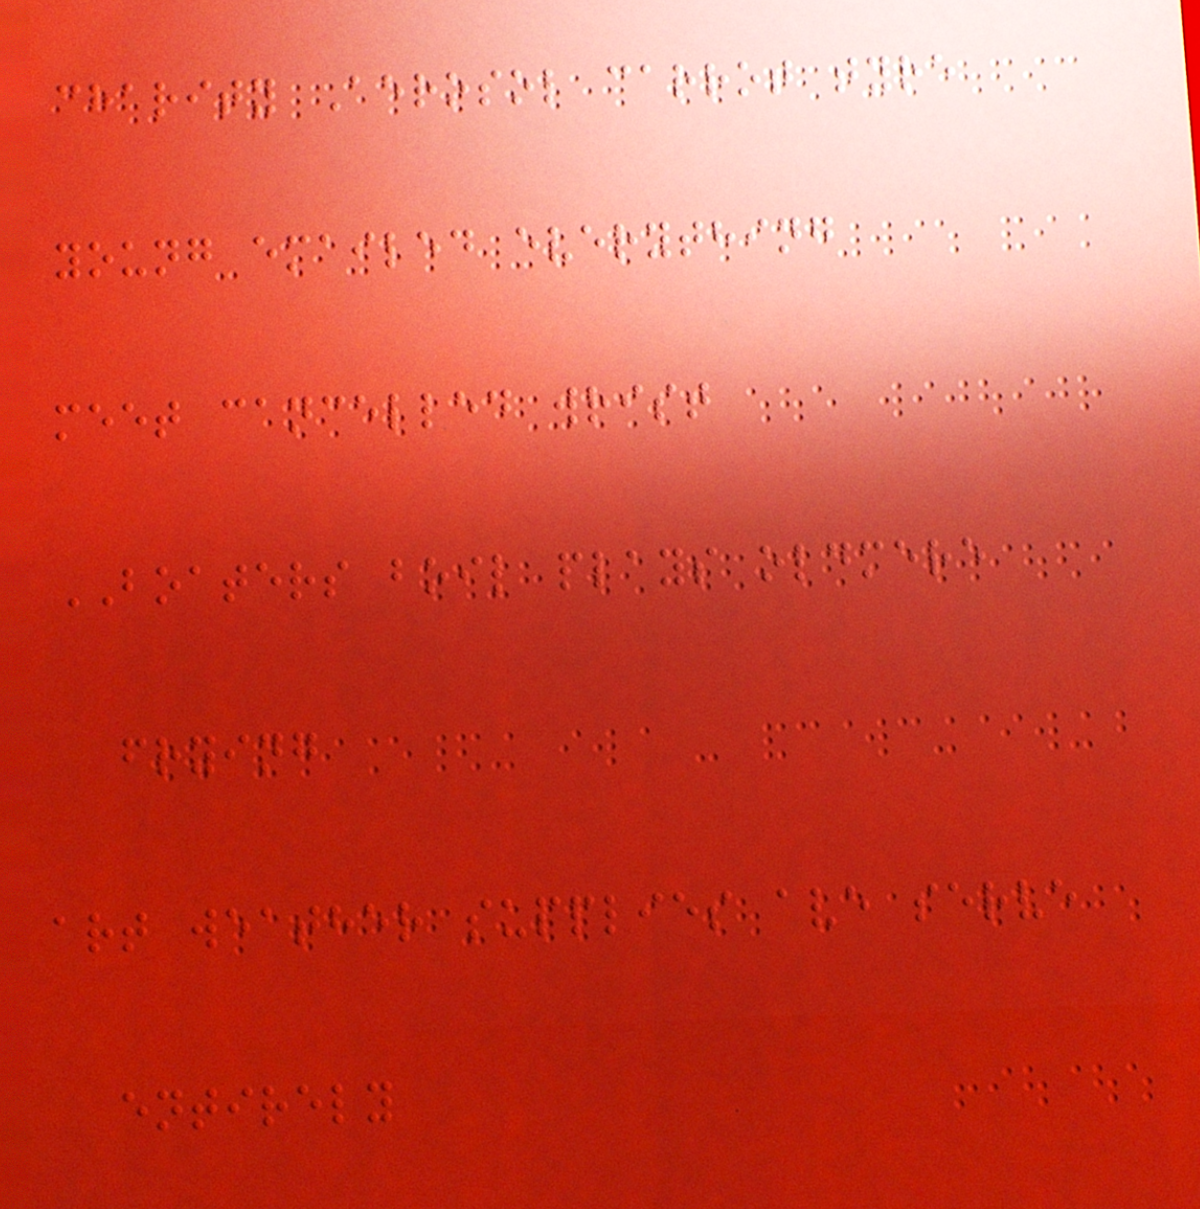charity Aerosol carrot tyre
young emailed everything
meet cancelled wrist
BOATERS boil plays oldmere
frying
art weather supplies ave serve
entirely
